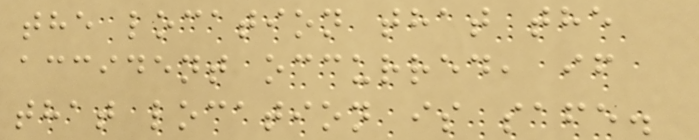the location that the
accident occurred, if
that location is safe.
